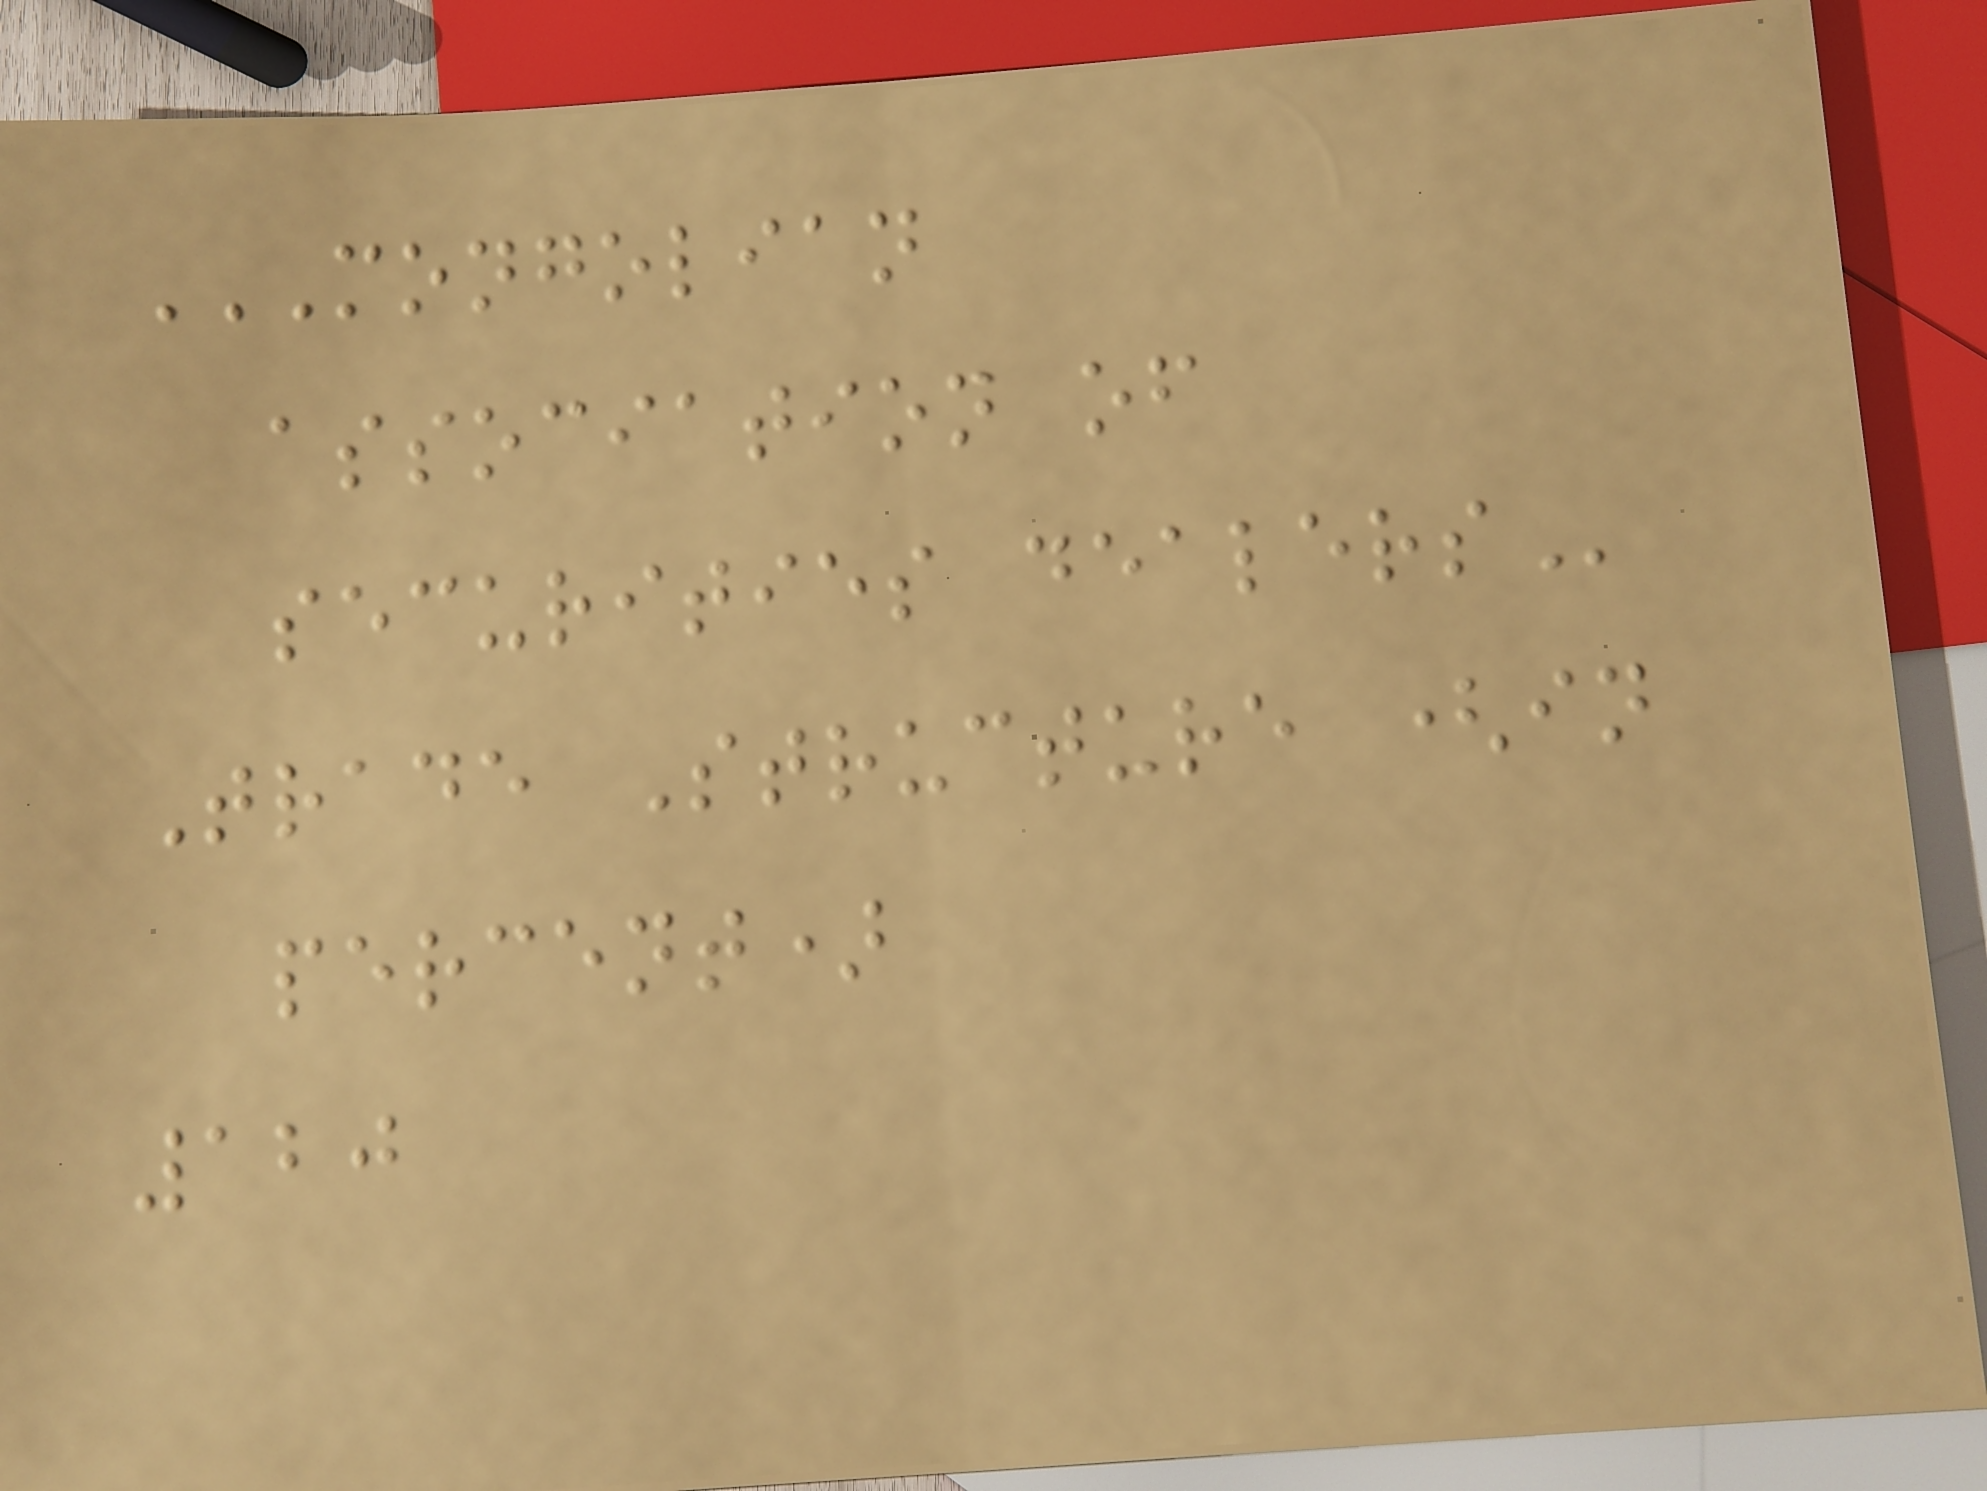MONGOLIAN
ASSOCIATION OF
SECURITIES DEALERS
Trade Structure (in
percent)
120
